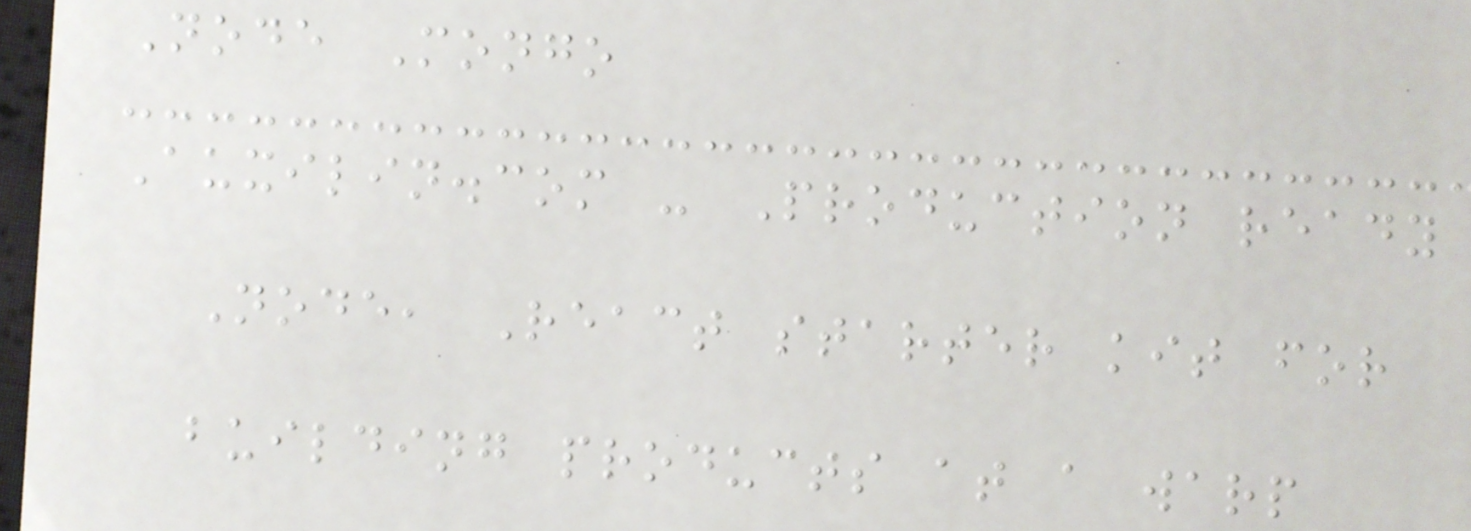Node Mongo
Auxilin.com - Production ready
Node, React starter kit for
building products at a warp
